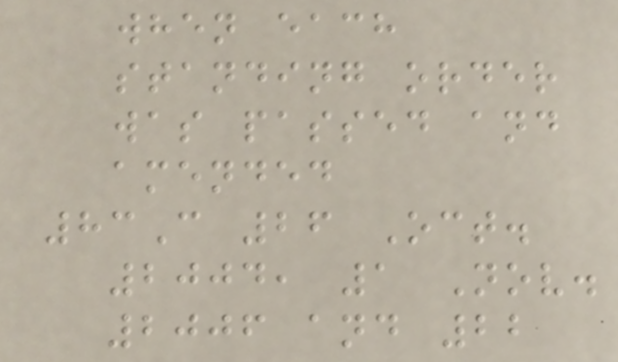when each
standing order
was passed and
amended
83C 26 Oct.
2004, 1 Nov.
2006 and 22
